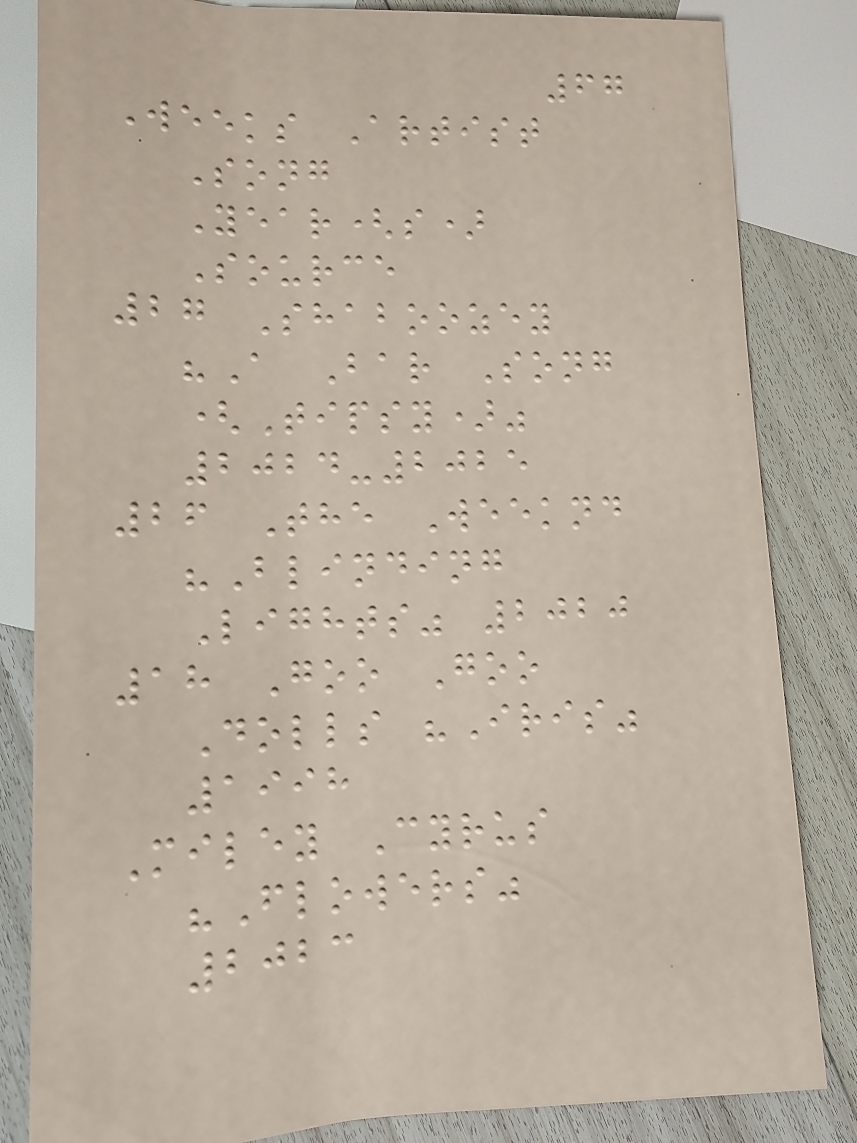67
Weeks Artist
Song
Year(s)
Source
27 Shaboozey
"A Bar Song
(Tipsy)"
2024-2025
26 The Weeknd
"Blinding
Lights" 2020
18 Goo Goo
Dolls "Iris"
1998
Miley Cyrus
"Flowers"
2023
